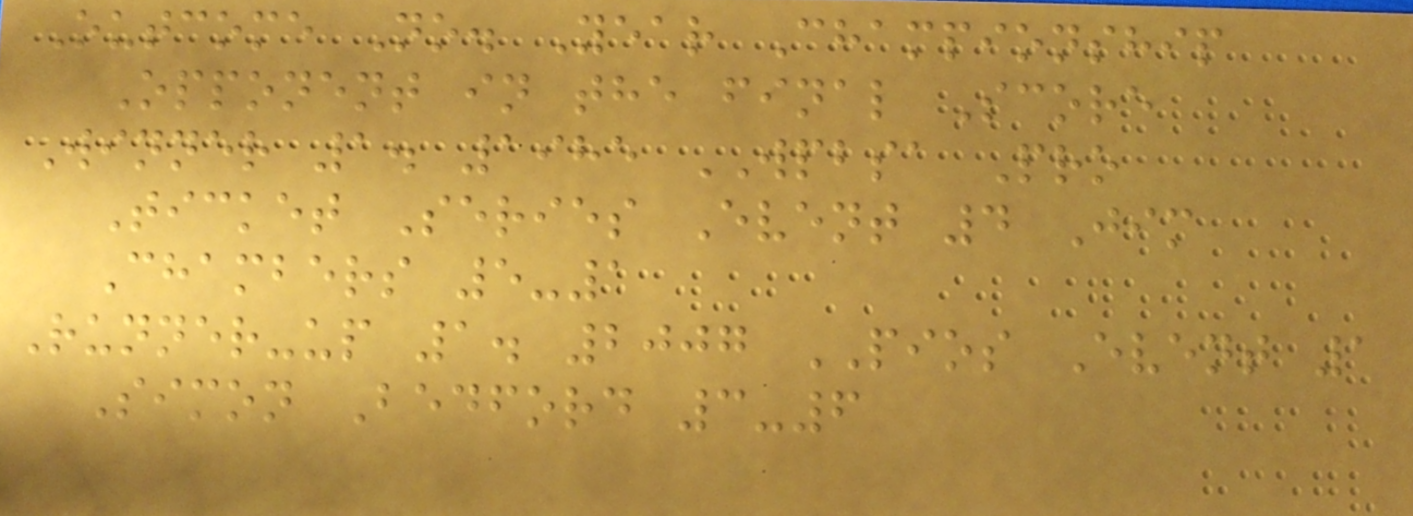Outcome No. Year Championship
Opponent in the final Score
Winner 1. 1985 WPBSA Pro
Ticket Series Event 4 Jim
Chambers 5-1
Runner-up 1. 2007 PIOS Event 1
Simon Bedford 3-6
